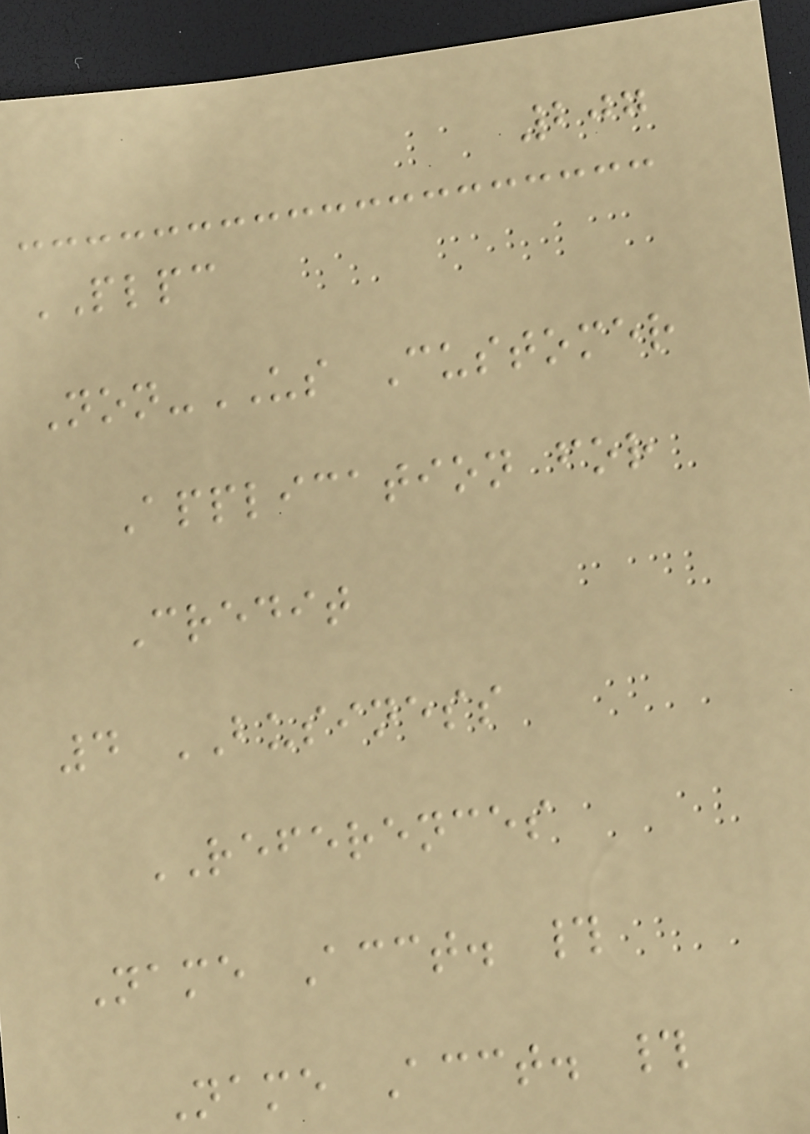207
PLPC
Non-US Customer
Application for
Credit
4 BUSINESS
REFERENCES
Name Acct. #
Name Acct. #
